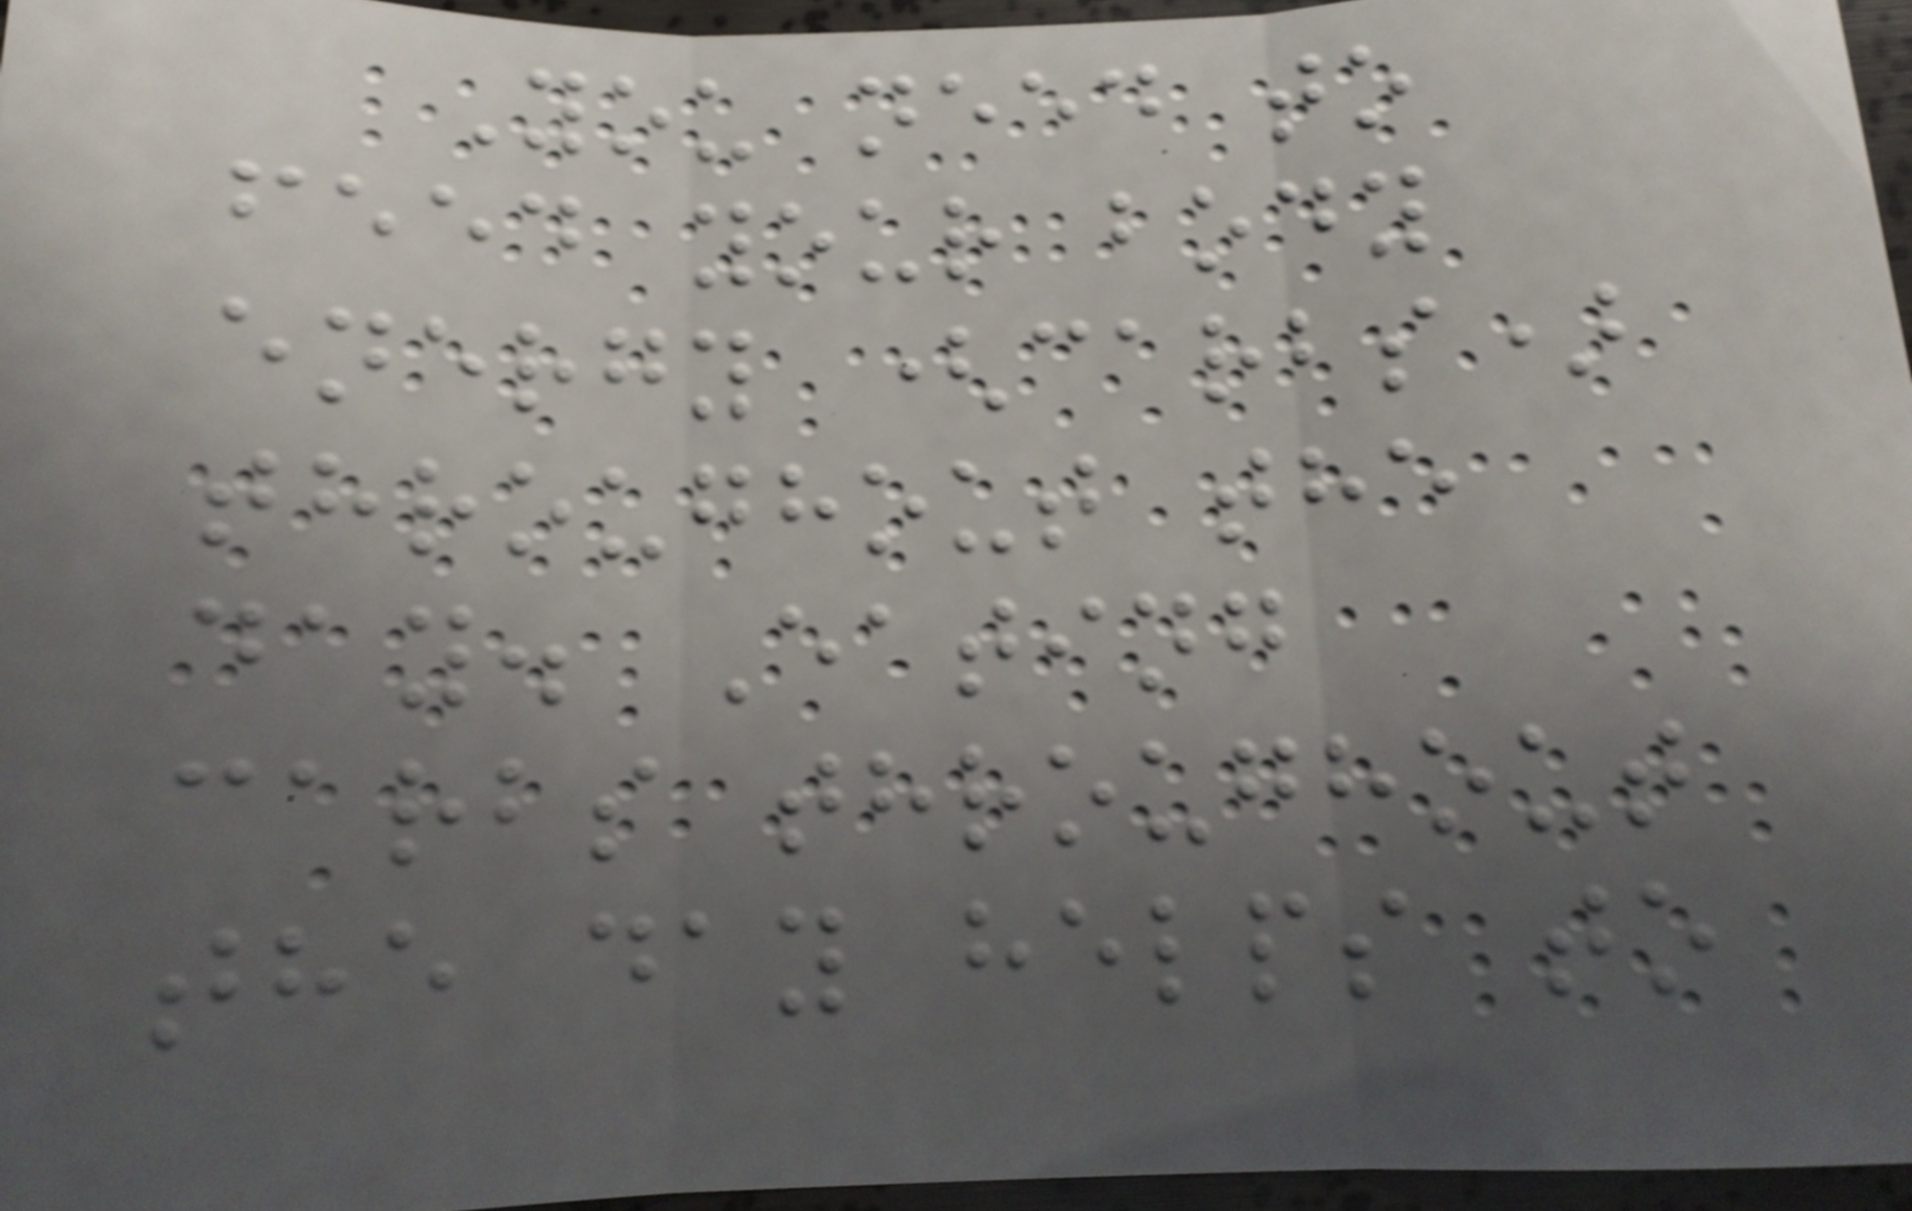You need to
feed your body
energy (carbs)
throughout the
day. Eating
carbs throughout
the day helps to
